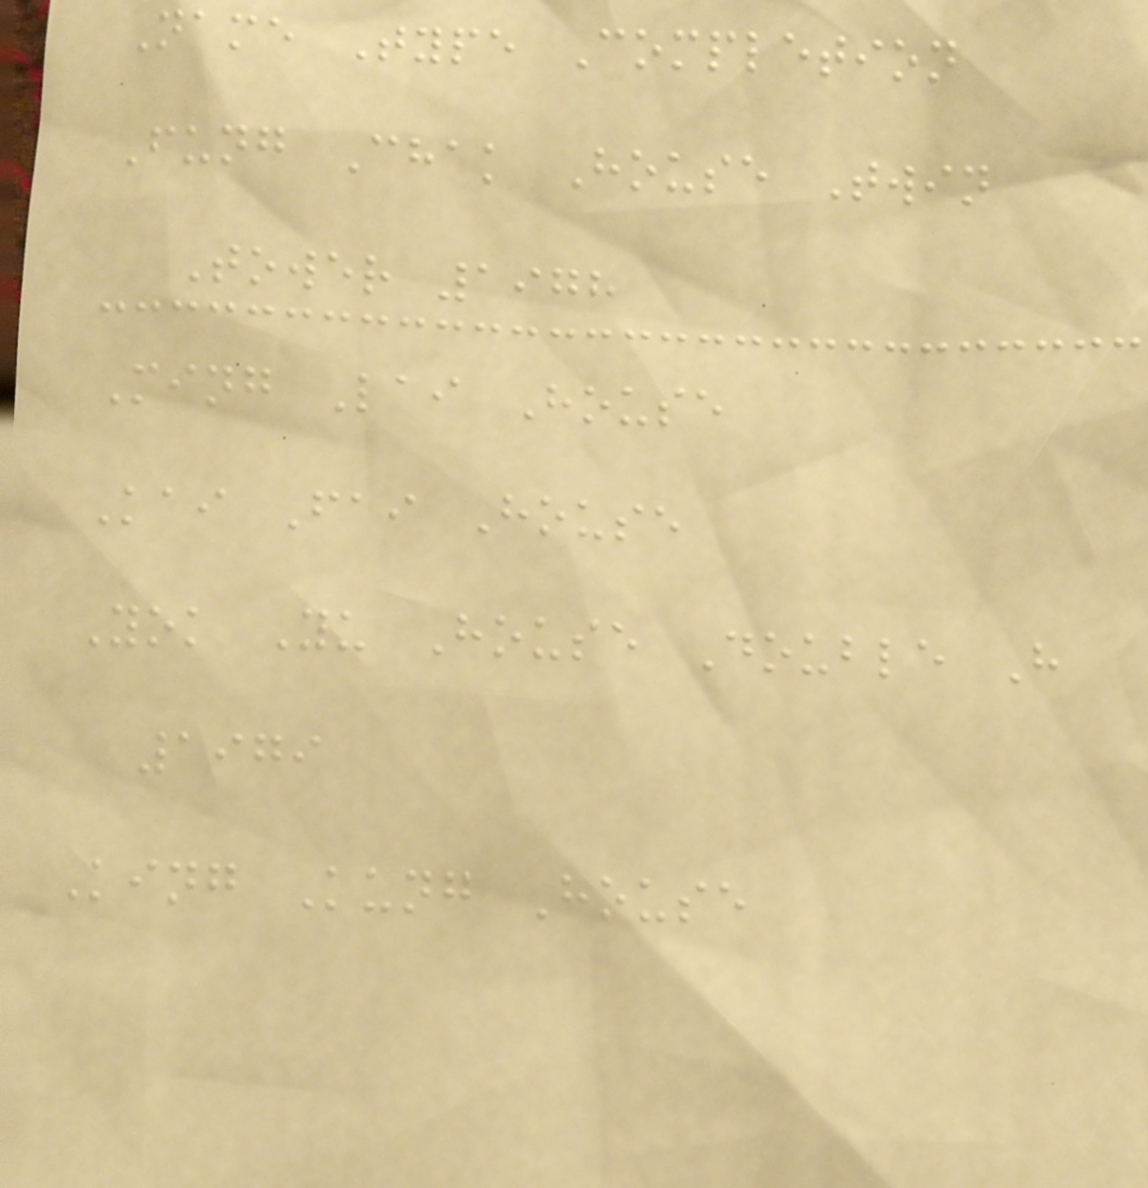Name Type Completion
Fung Chak House Twin
Tower 1978
Ming Lai House
Kai Fai House
Yok Yu House Double H
1979
King Kung House
